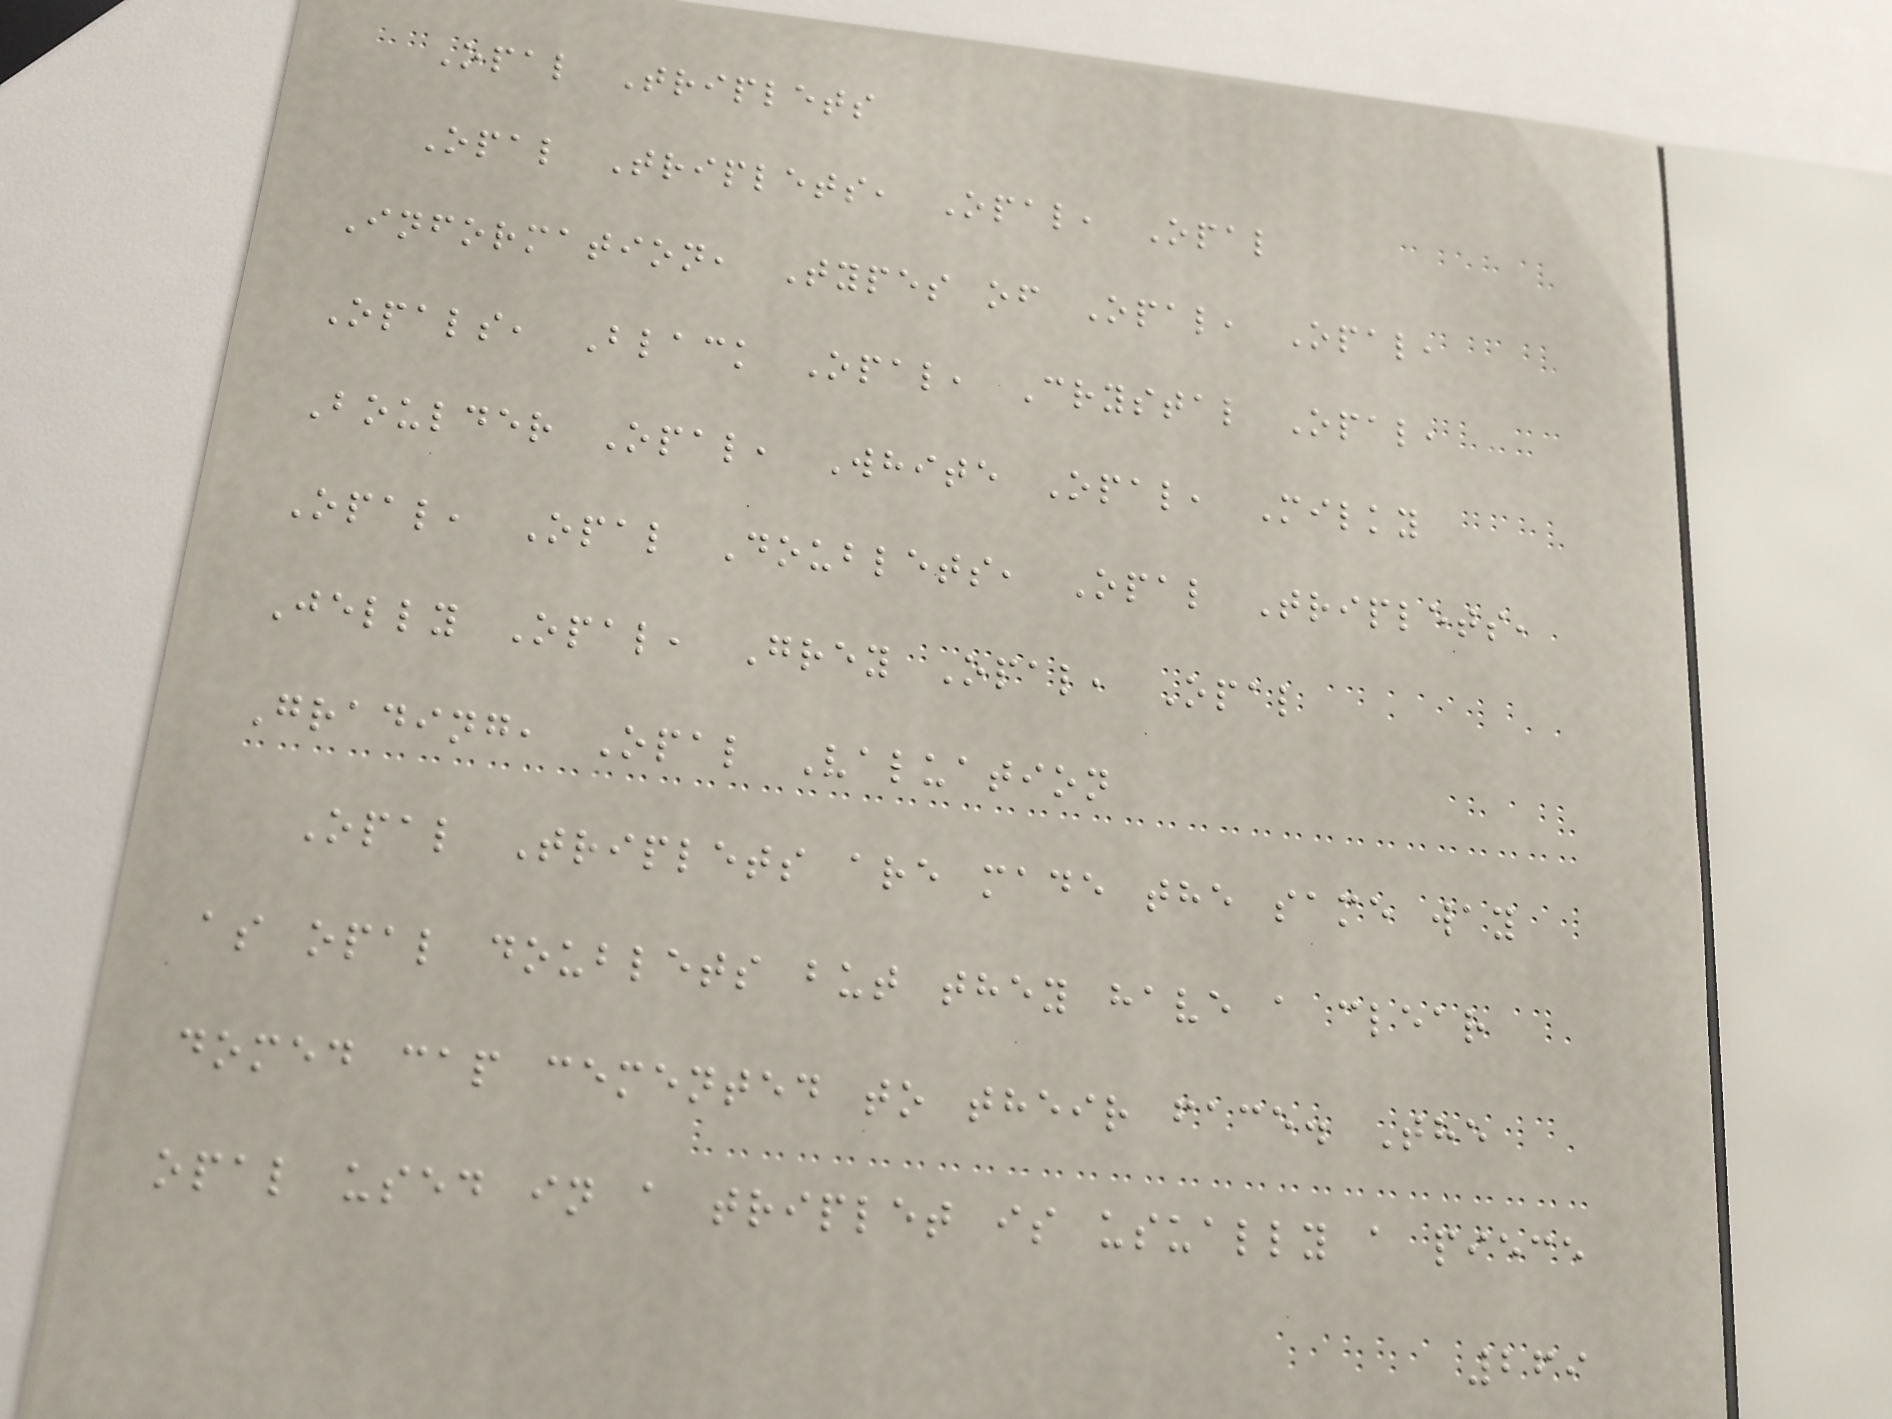Opal Triplets
Opal Triplets, Opal, Opal
Information, Types of Opal, Opal,
Opals, Black Opal, Crystal Opal,
Boulder Opal, White Opal, Milky
Opal, Opal Doublets, Opal Triplets,
Jelly Opal, Grey Opal, Opal
Grading, Opal Valuation
Opal Triplets are made the same way
as opal doublets but they have a clear
domed cap cemented to their face. The
opal used in a triplet is usually a piece
269
